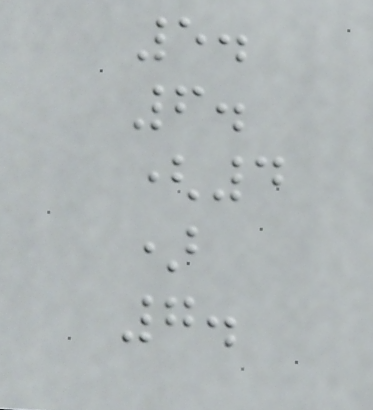5.
6.
(4
)
7.
